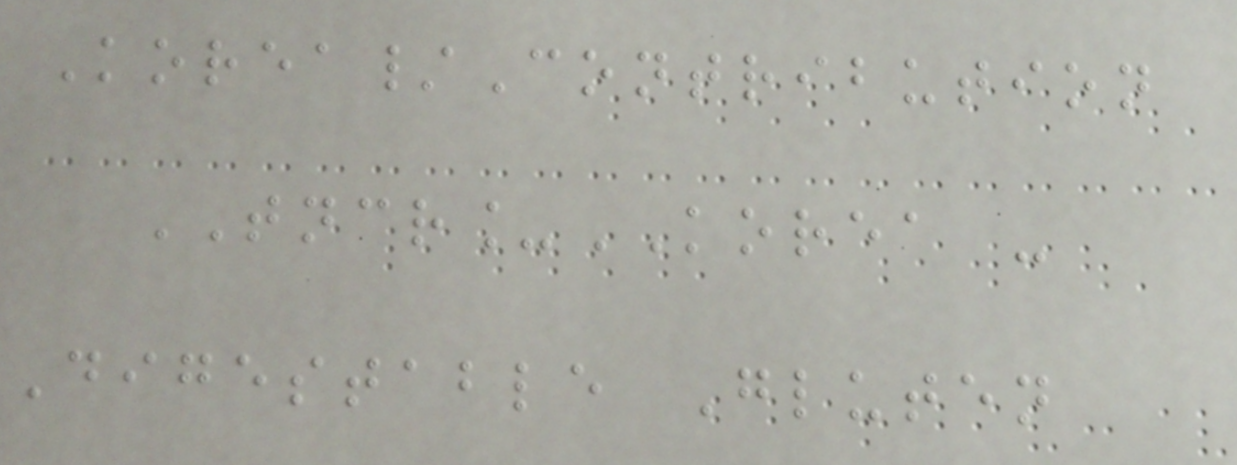Korea/Contribution
TNCR_KOREA -
Digestable Gluten
